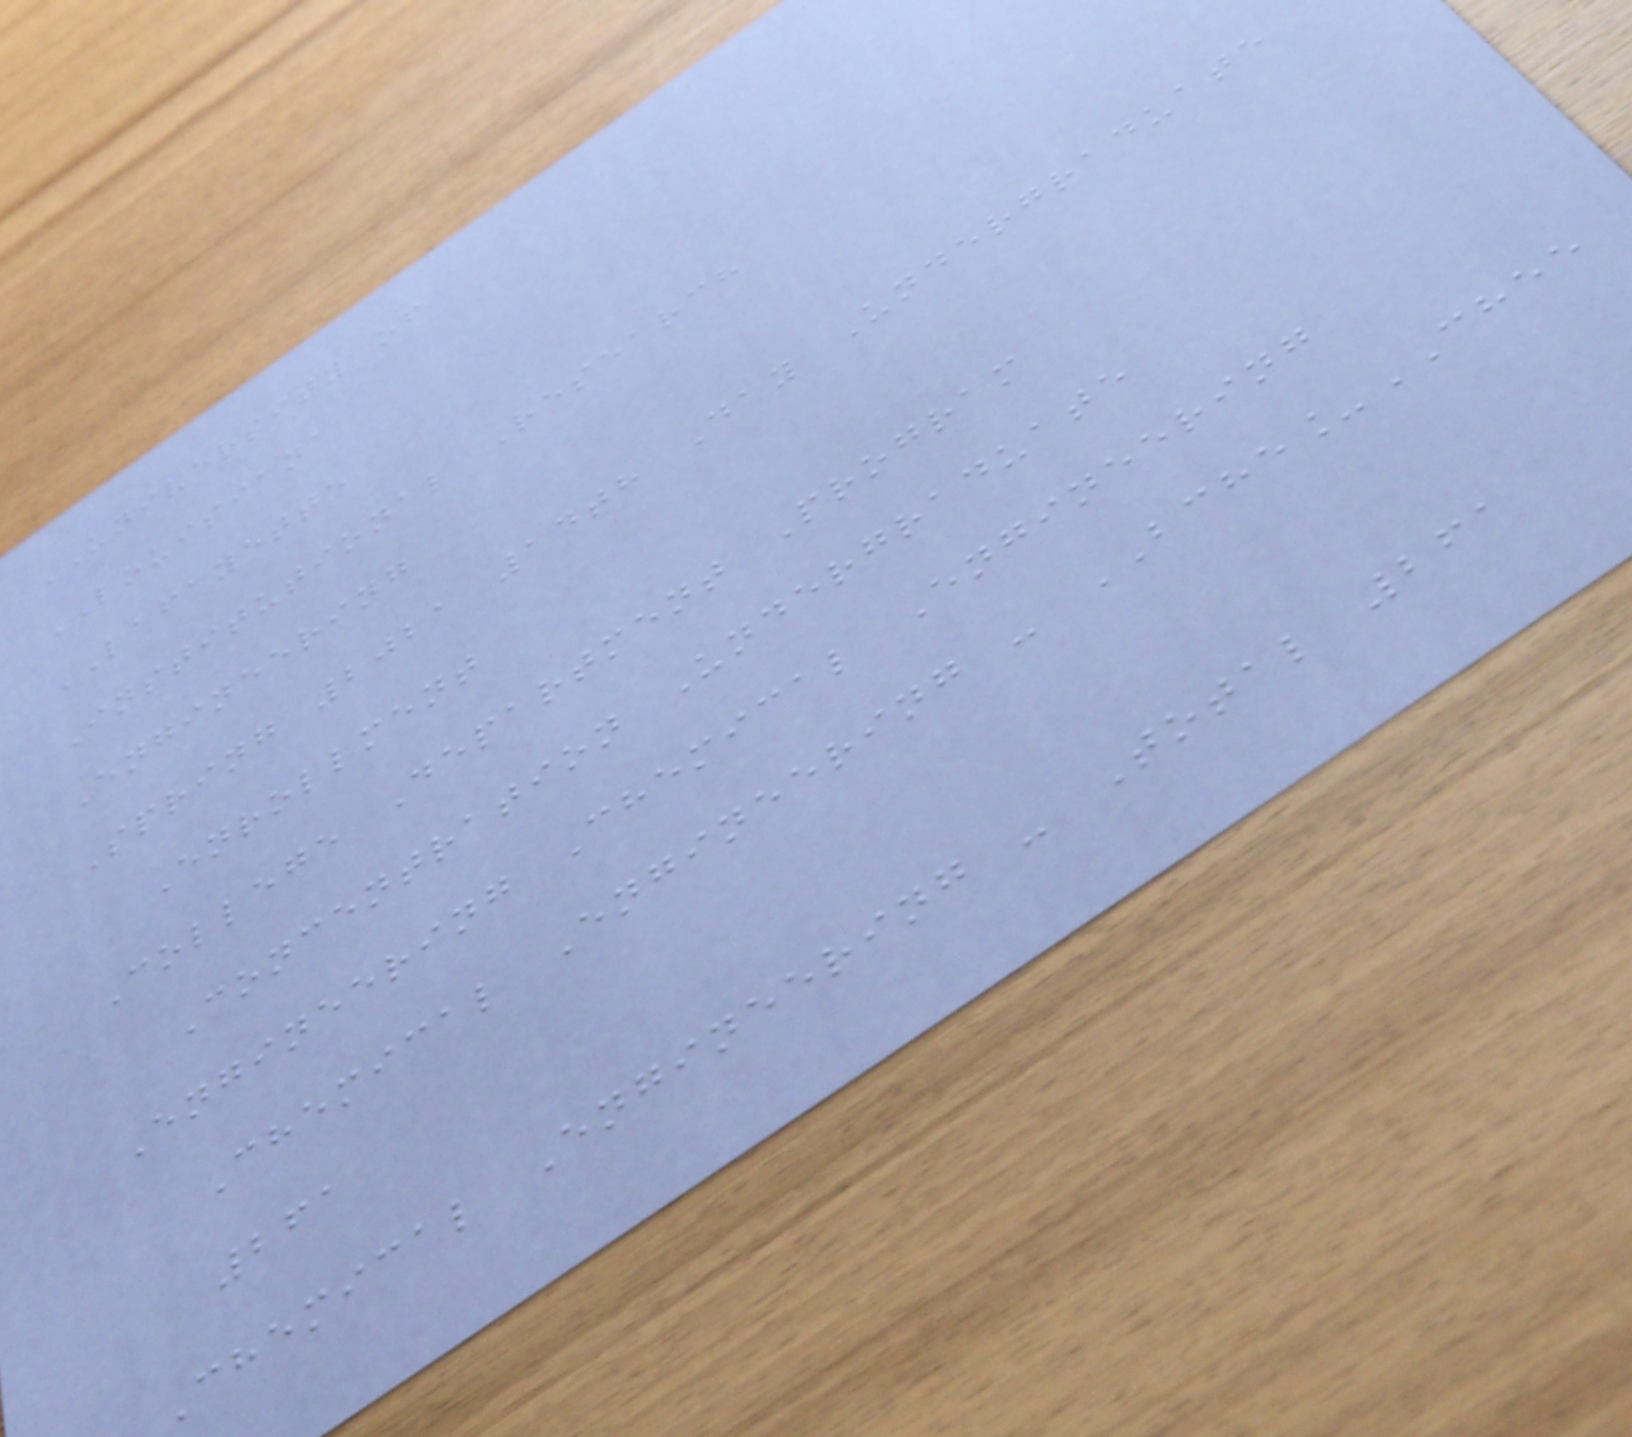UNIVERSITY of
LOUISIANA
LAFAYETTE
Institutional Research
Engineering
Spring 2021 14th Day Undergraduate
Enrollment
College Department Program
Concentration Undergraduate
Engineering Chemical Engineering
Chemical Engineering - BCHE_CHEE
261
Chemical Engineering - Total 261
